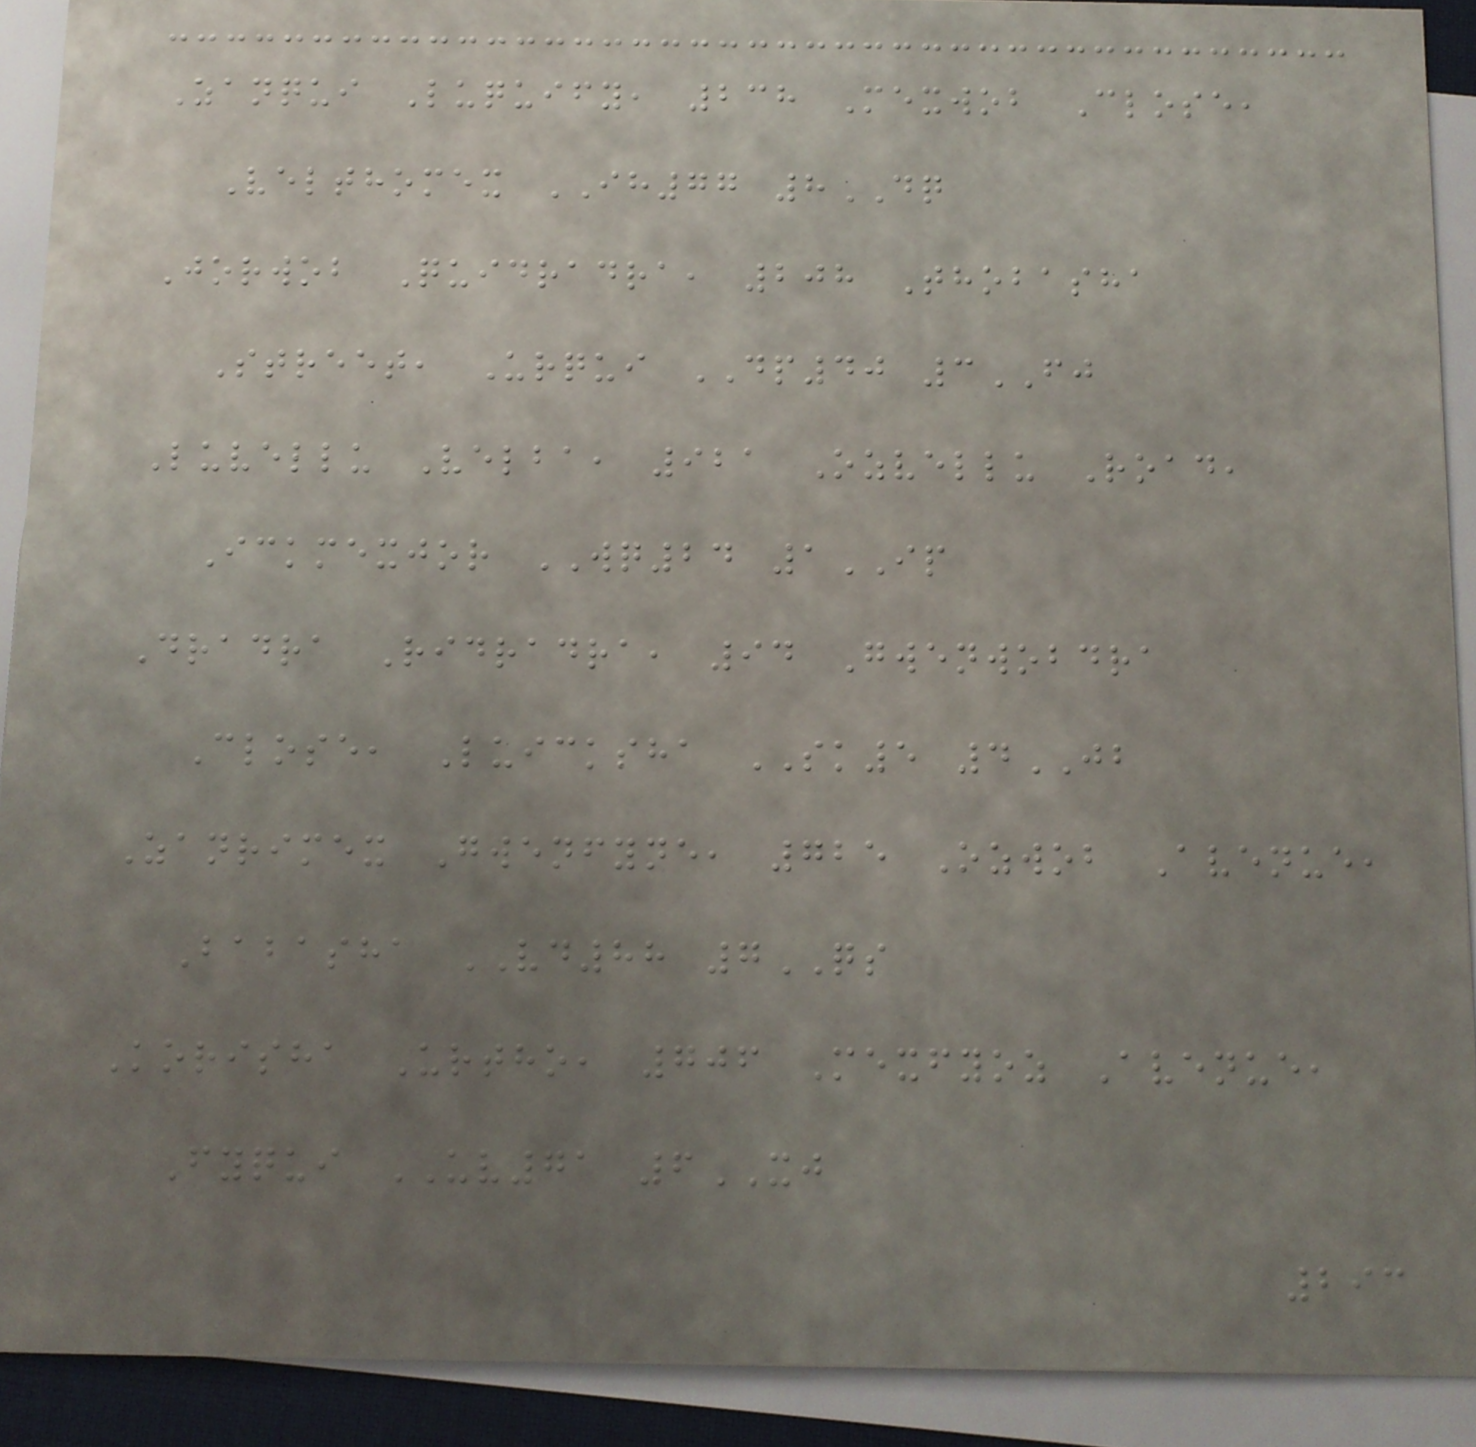Zanqui Luquify, 238 Mexwob Close,
Velthomex IH77 8DQ
Jorwob Quidradra, 208 Thobasha
Street, Urqui DP40 3FJ
Luvellu Velba, 921 Ozvellu Road,
Ickmexjor WQ24 1IP
Dradra Ridradra, 94 Gwenwobdra
Close, Luicksha SK5 4JB
Zanrimex Gwenfyne, 725 Ozwob Avenue,
Babasha VD88 7QS
Korisha Urtho, 706 Mexfyoz Avenue,
Fyqui UV71 6XJ
293
